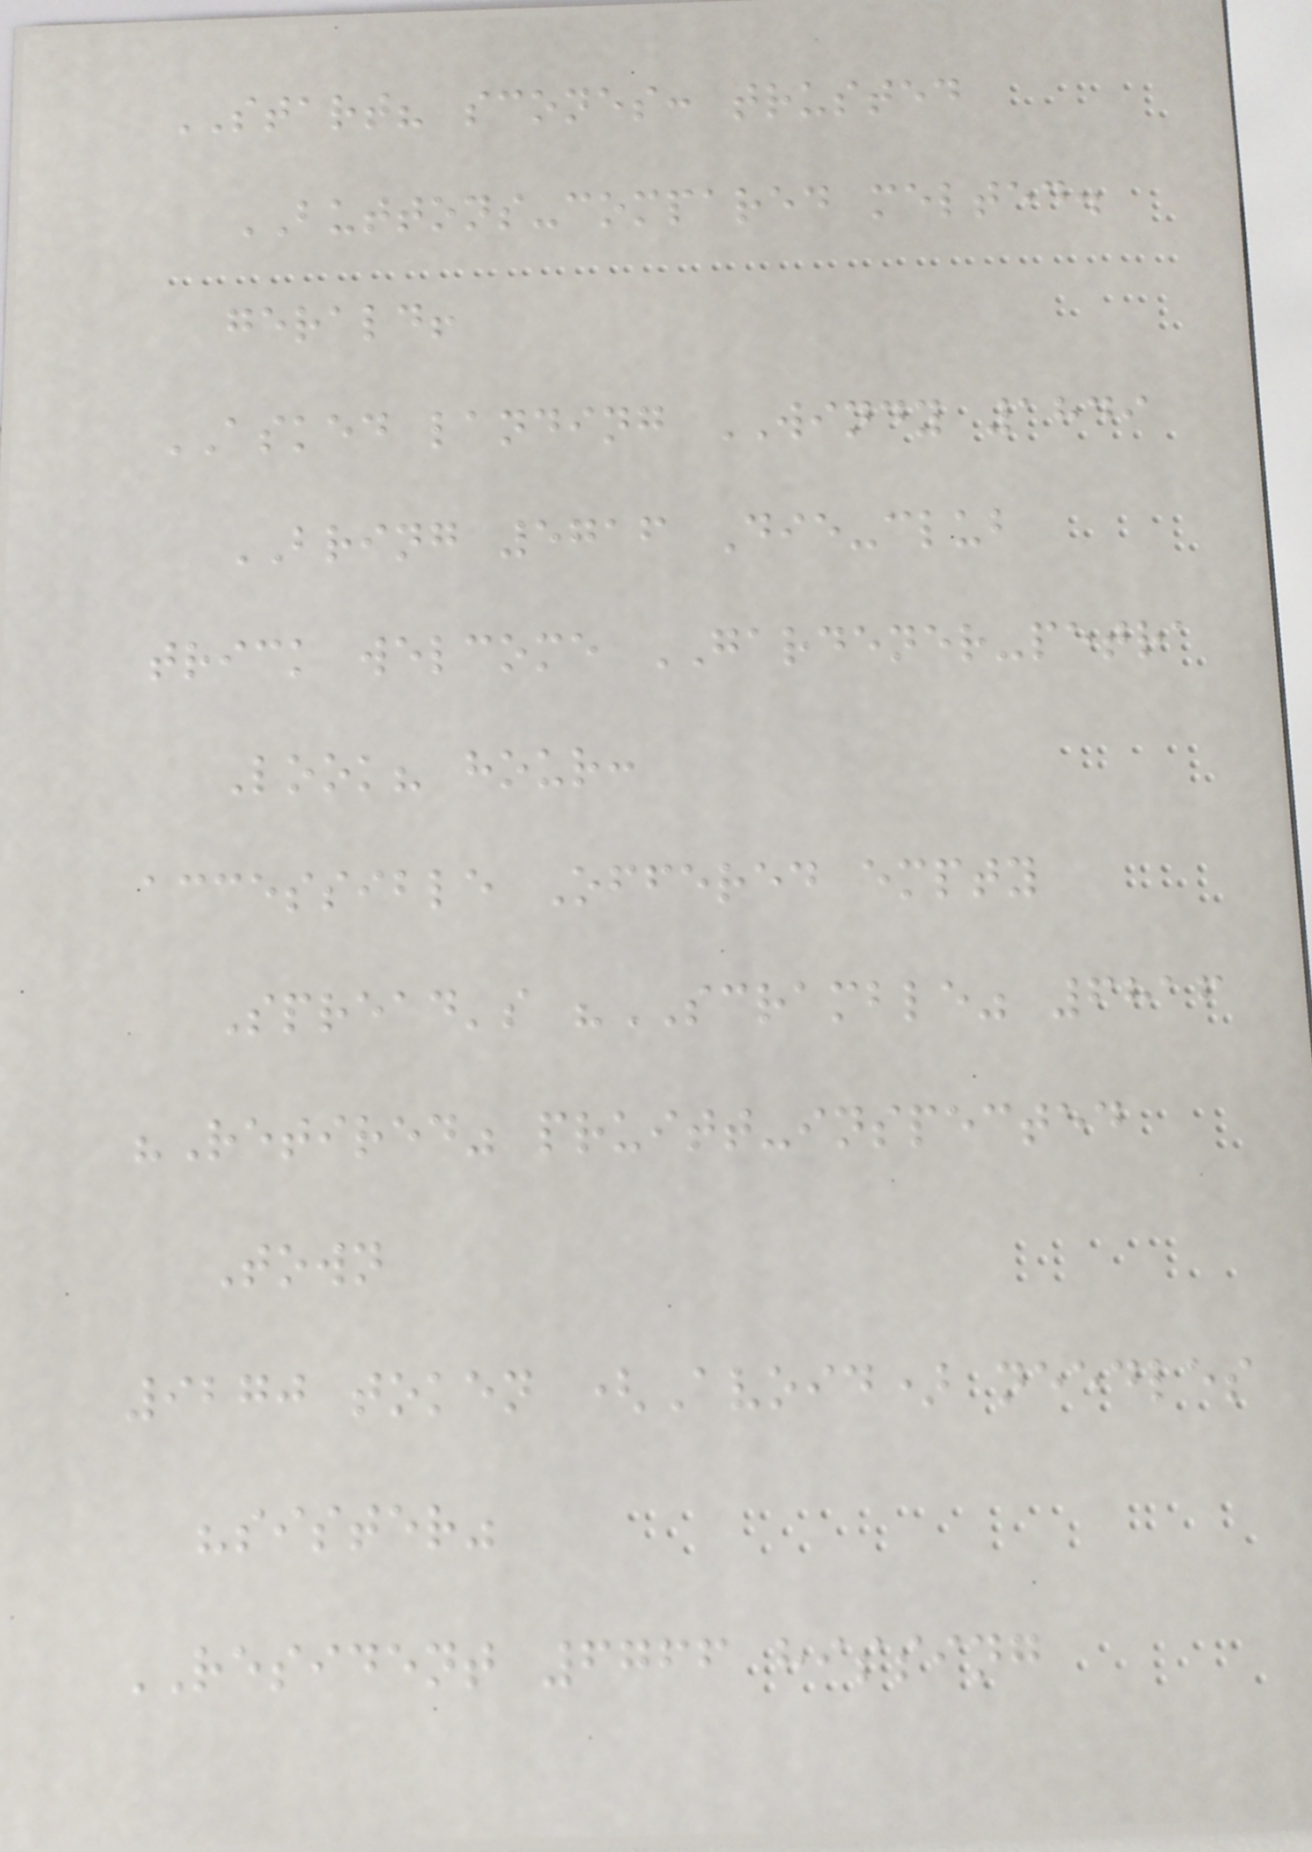START? scones: trusted
BUTTONS-compared melted.
gerald!
ASKED landing WINDY 1849
BRING 5716 Die-club
trick welcome GARDENER-petra
Look? hour:
accessible Offered empty
Spread's "SCRAMBLE" 6816
"Retired" pruitt-inspected
Town
9270 token (Avoid) needles
"sister"
RESIDENT 6766 hissing
